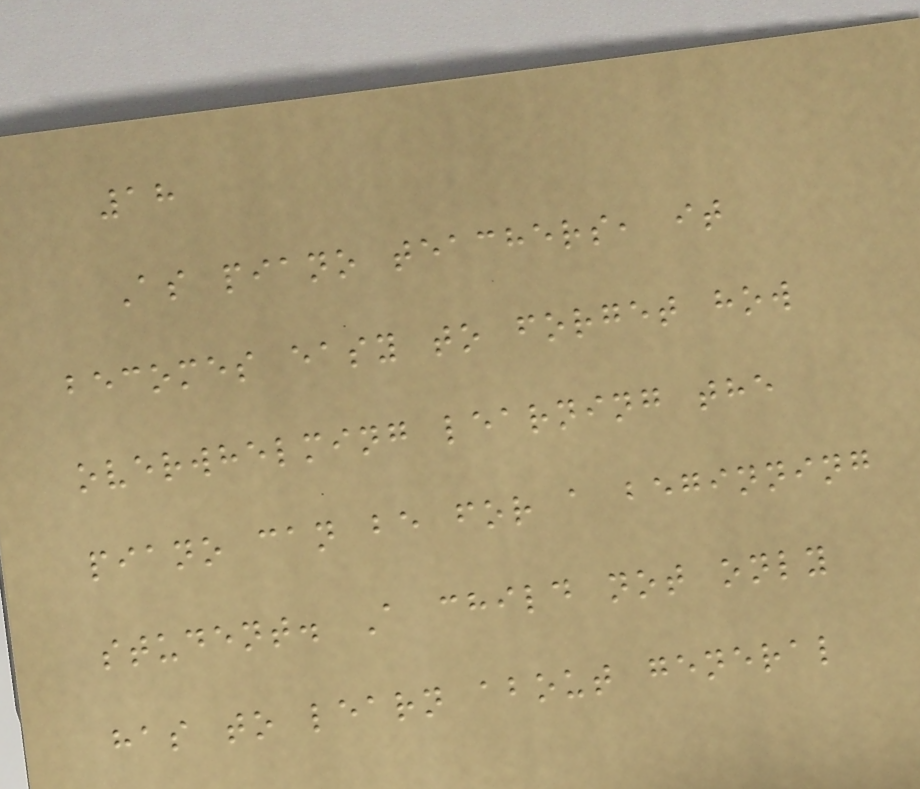18
As piano teachers, it
becomes easy to forget how
overwhelming learning the
piano can be for a beginning
student. A child not only
has to learn about general
